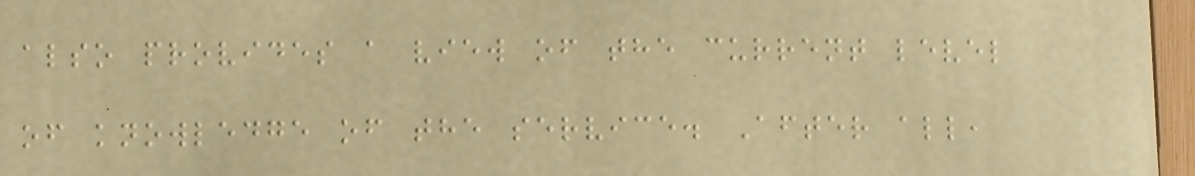also provides a view of the current level
of knowledge of the service. After all,
